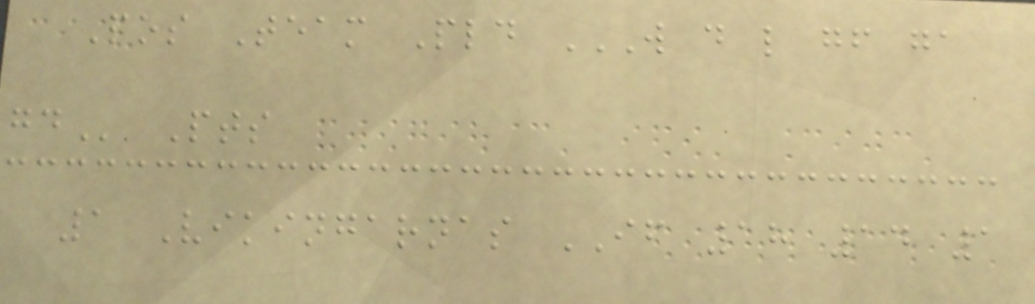Pos Team Pld W D L GF GA
GD Pts
1 Vikingarnas IF 18 14 1
